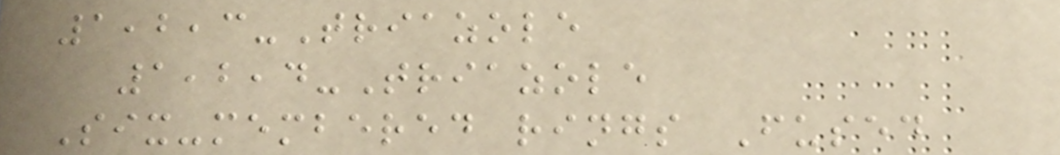1,2,3-Triazole
1,2,4-Triazole
Six-membered rings Fused
